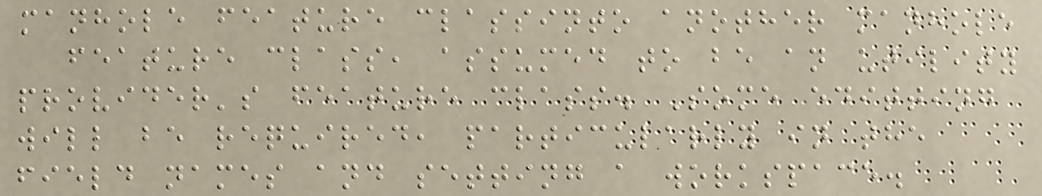manhole feature classinto another manhole
feature class, assumed to be an utility
provider's feature class. Some editting
will be required, particularly in the
field names and setting a workspace.
